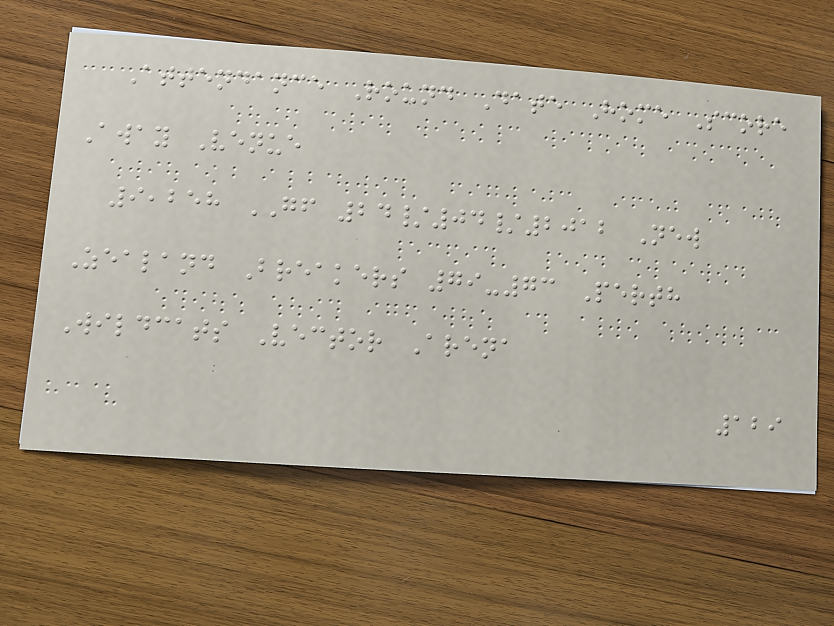Attendance Round Date Home Score
Away Venue
9,258 GF 24/04/2012 New
Zealand Breakers 79-73 Perth
Wildcats Vector Arena
129
